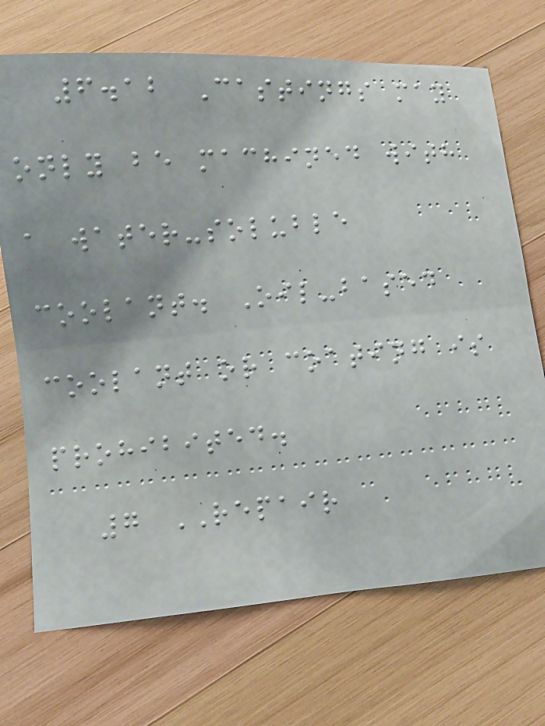6.12 Castings may
only be machined with
a water-soluble
coolant. Oil-based
coolant or coating is
prohibited.
7 REPAIR
